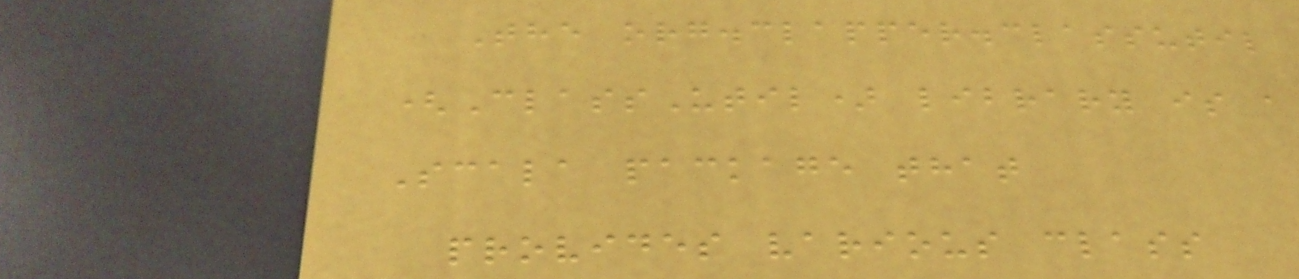The org.clapper.classutil
(ClassUtil) library is a
Scala package that
provides various class
